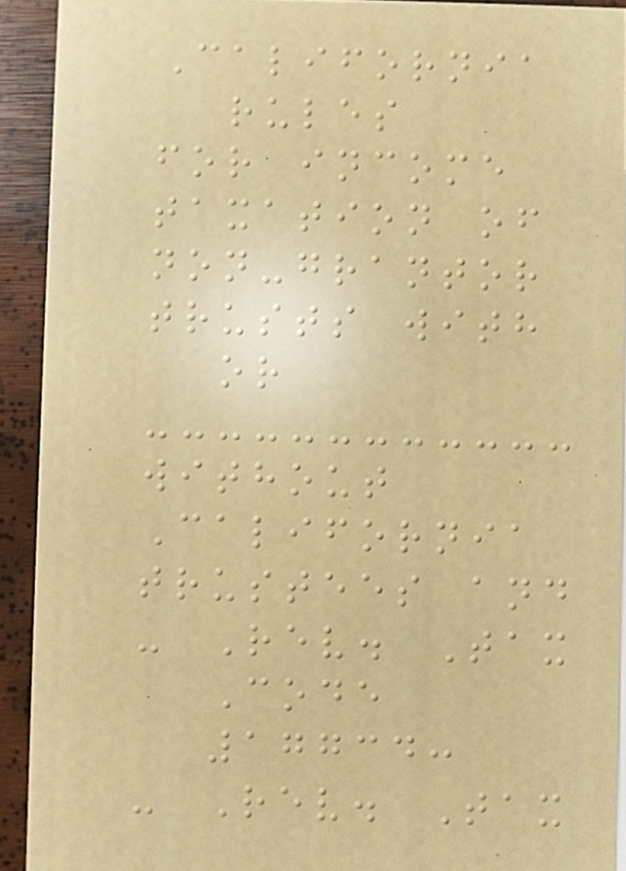California
rules
for income
taxation of
non-grantor
trusts with
or
without
California
trustees and
- Rev. Tax
Code
17734:
- Rev. Tax
